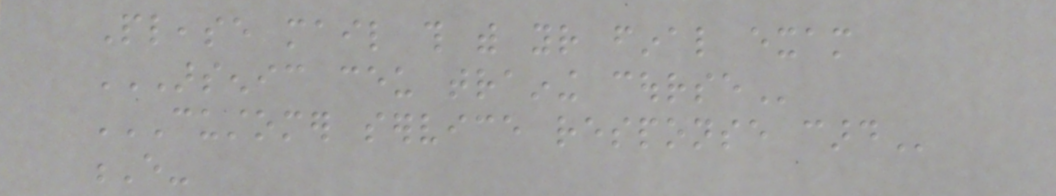Please mail this with your final exam
ARSENIC CEU TRAINING COURSE
CUSTOMER SERVICE RESPONSE CARD
E-
